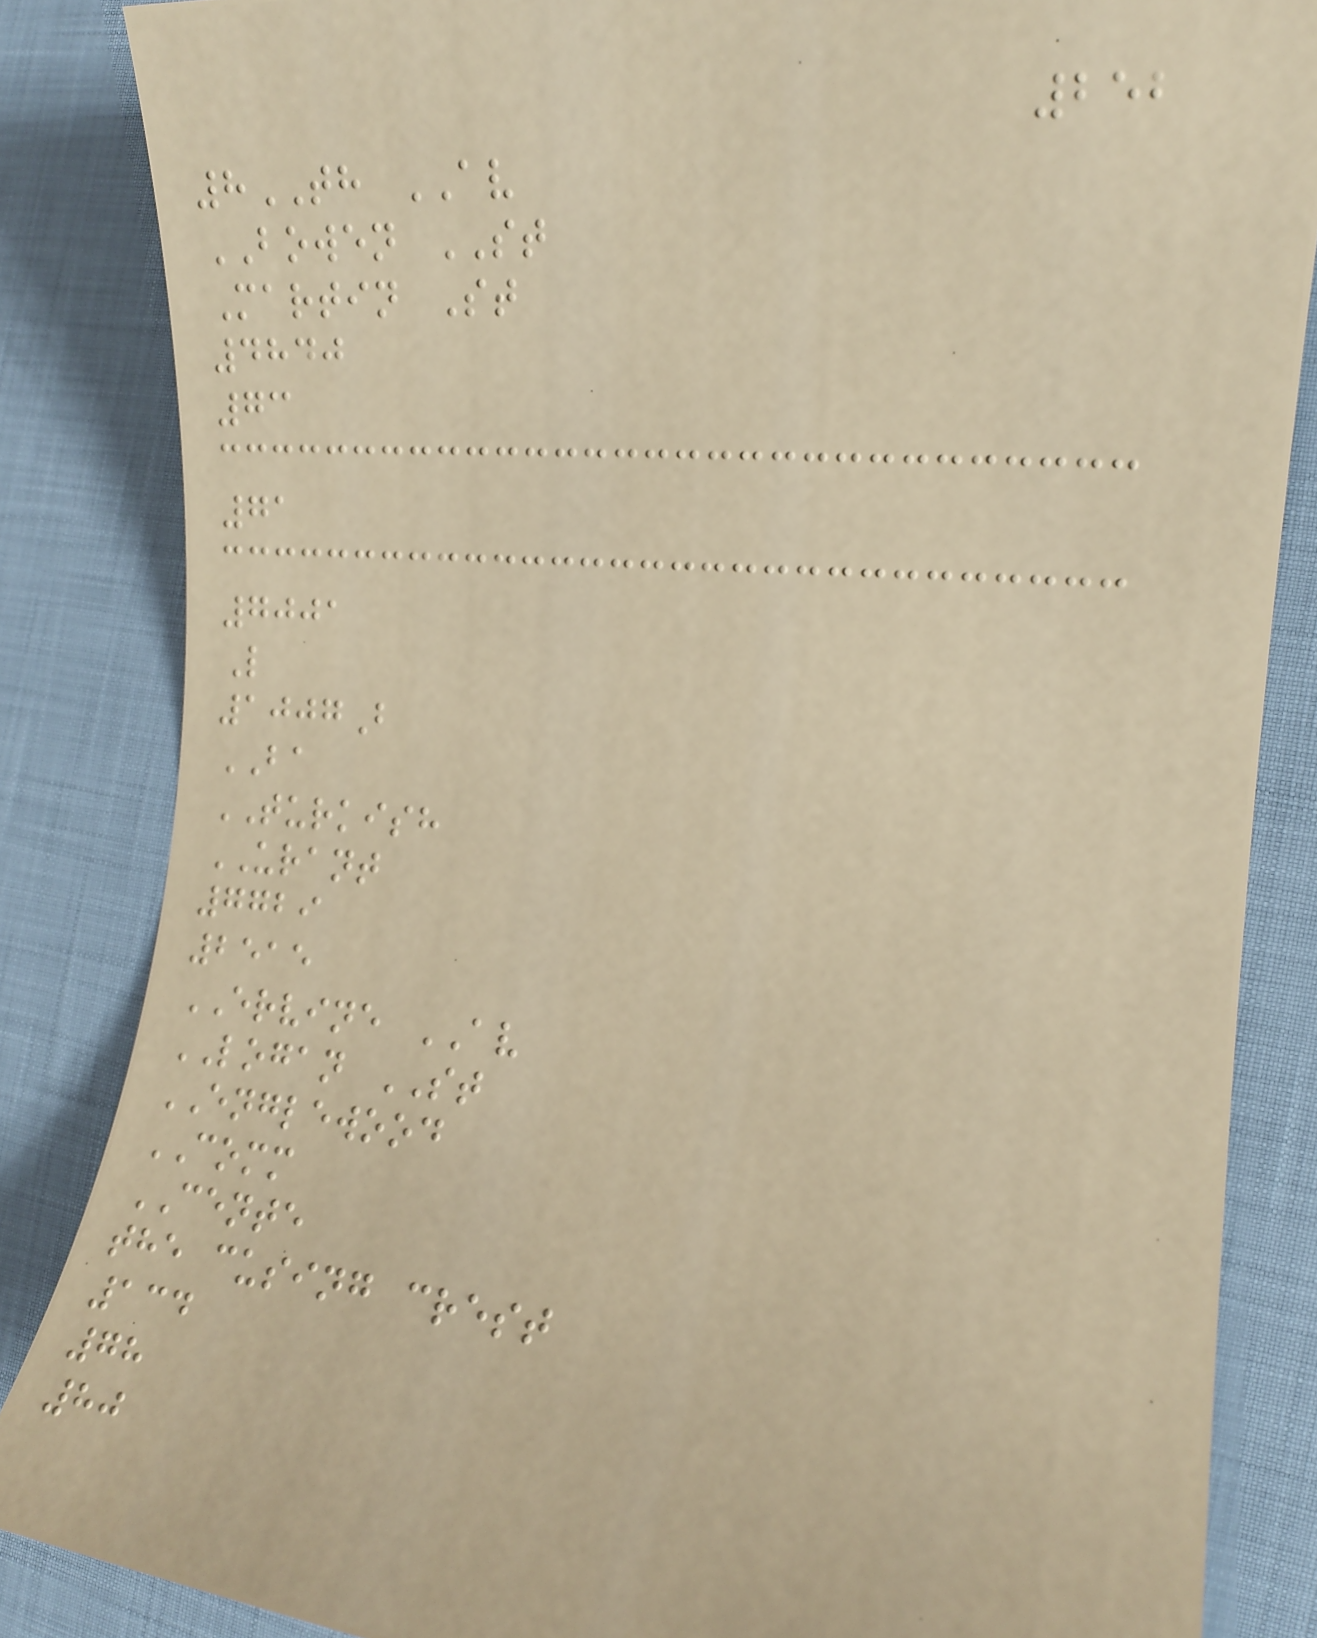252
8TH AV
BOWEN ST
Martin St
4840
73
71
7001
L
1007B
BA
TURKISH
URANT
7729
2515
ERVINE AV
LOGAN ST
ENGLEWOOD
COMM
CENTE
the cusing crest
134
78
80
